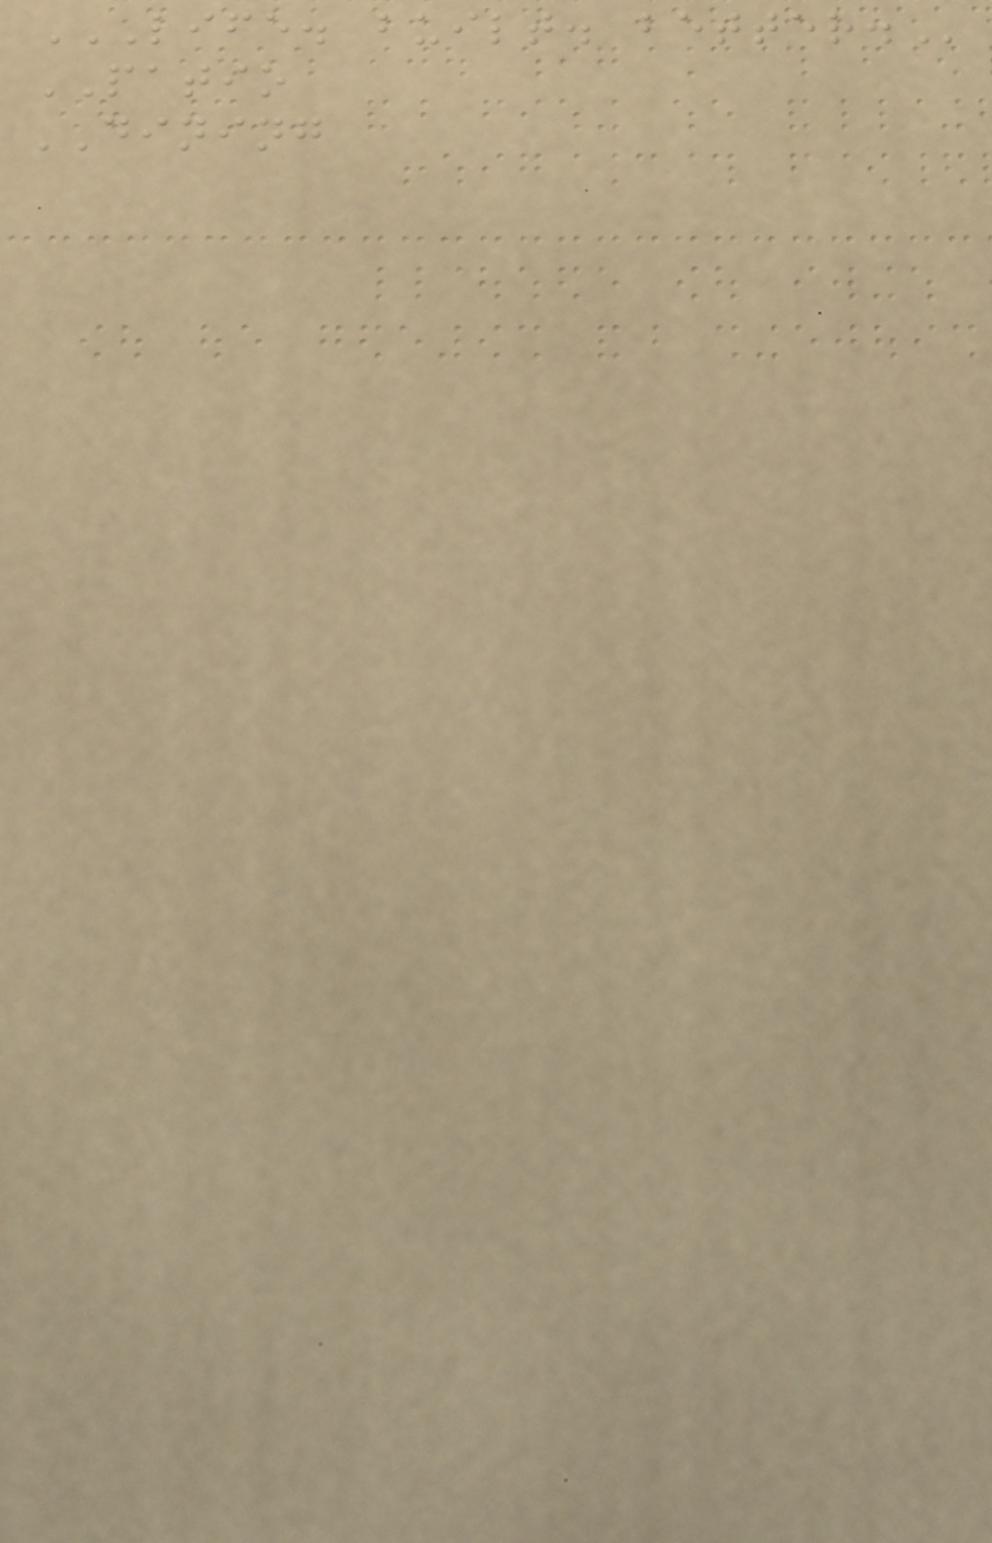LIFE. BUILT. BETTER.
PATIO
DINING
